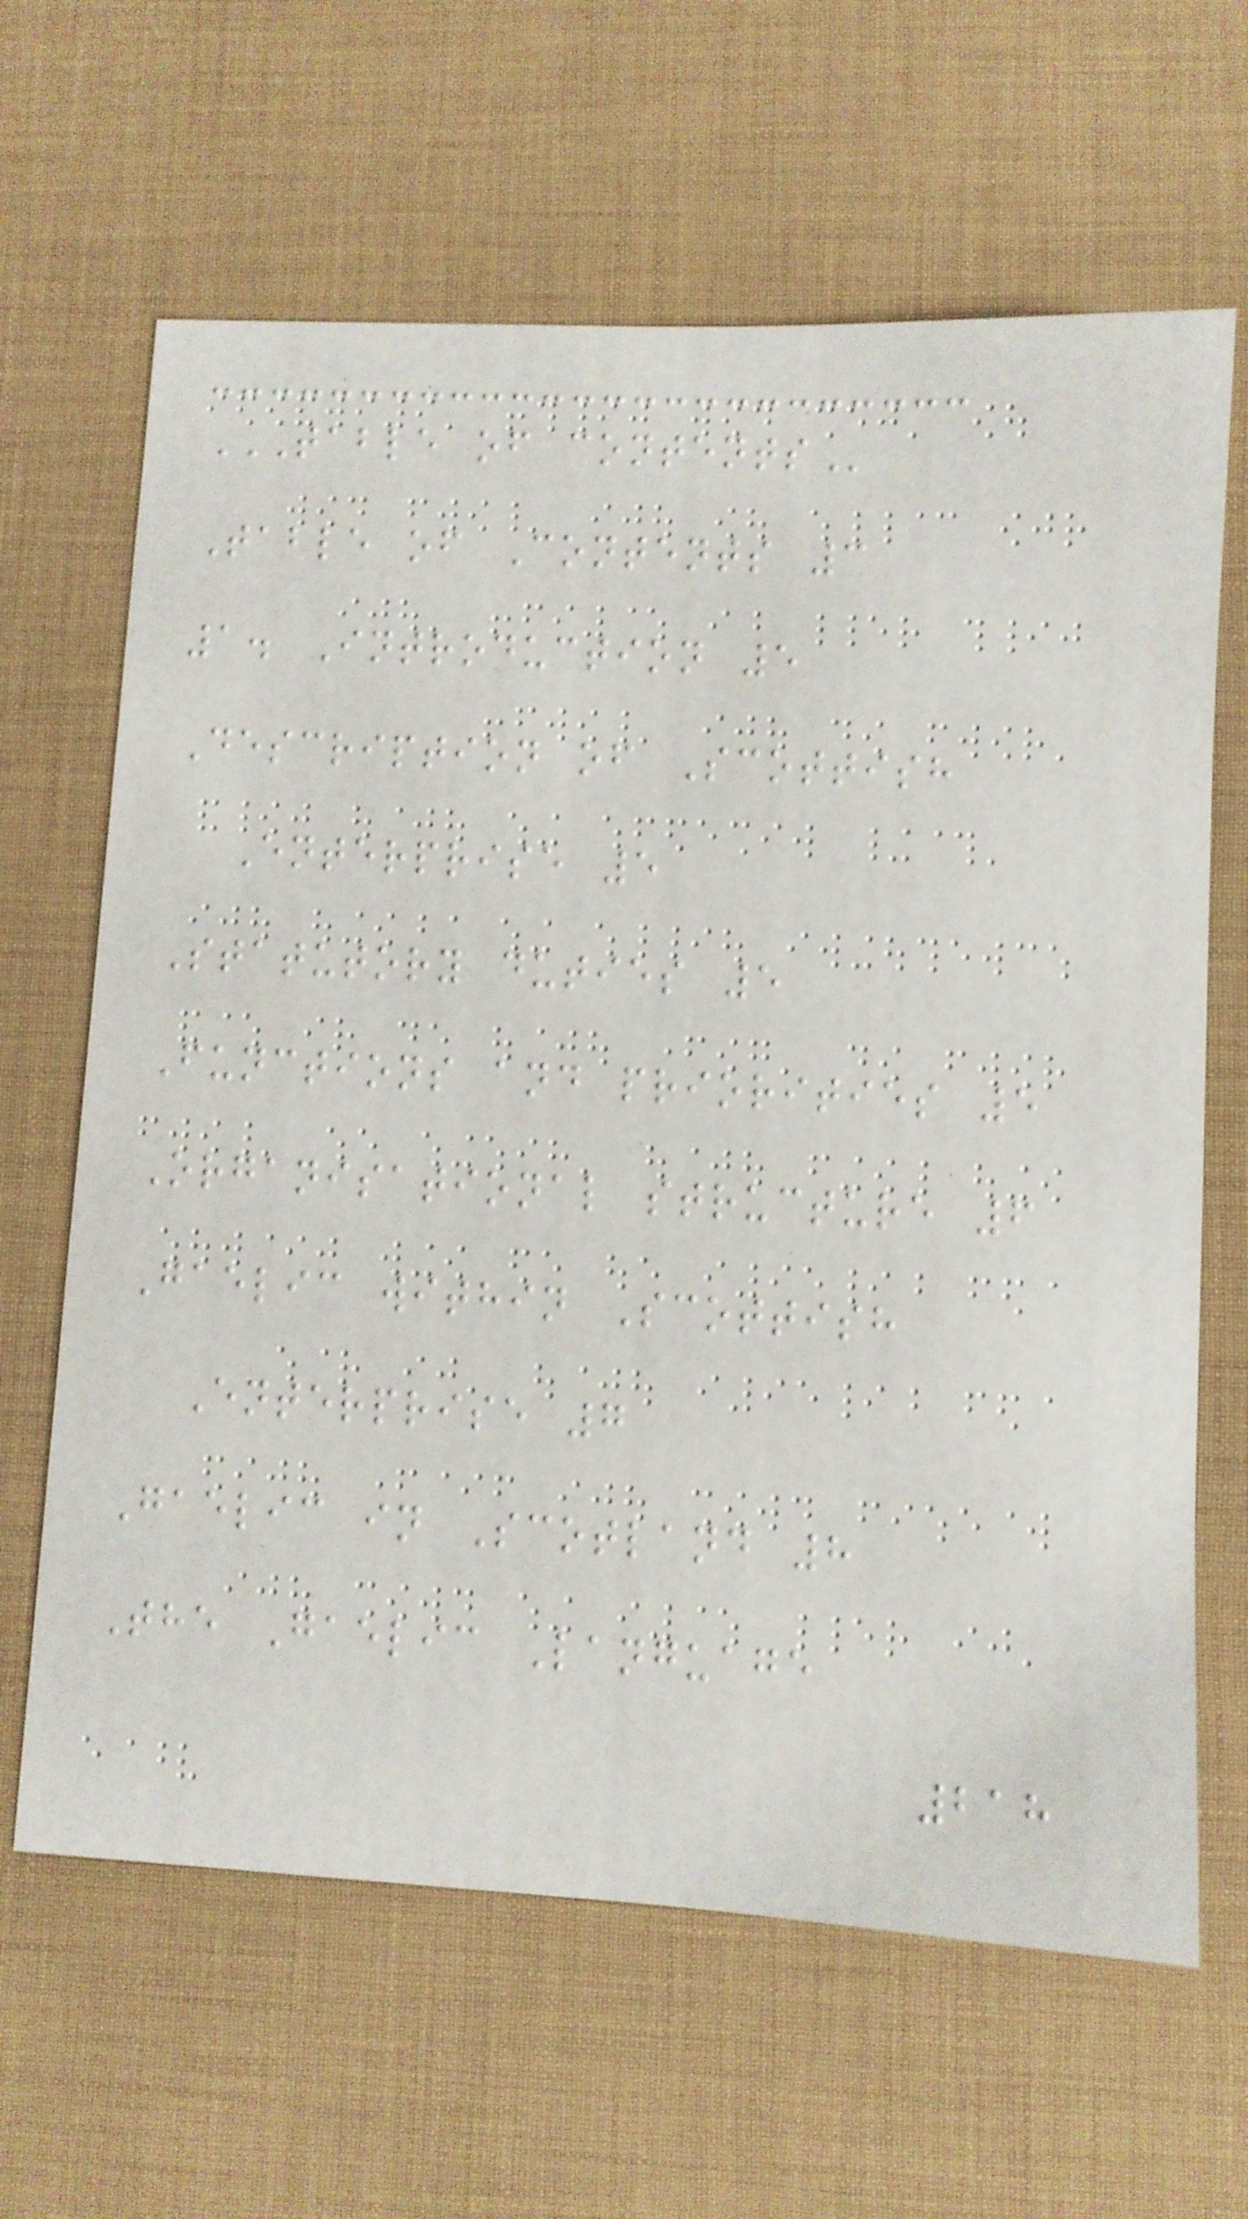TABLE OF CONTENTS
Table of Contents 3
1. Introduction 5
Description of Scottish
Enterprise 5
Statutory duties 5
Functions and priorities 5
Organisational structure 6
Gaelic within Scottish
Enterprise 7
Gaelic in Scotland 8
The Gaelic Language
218
